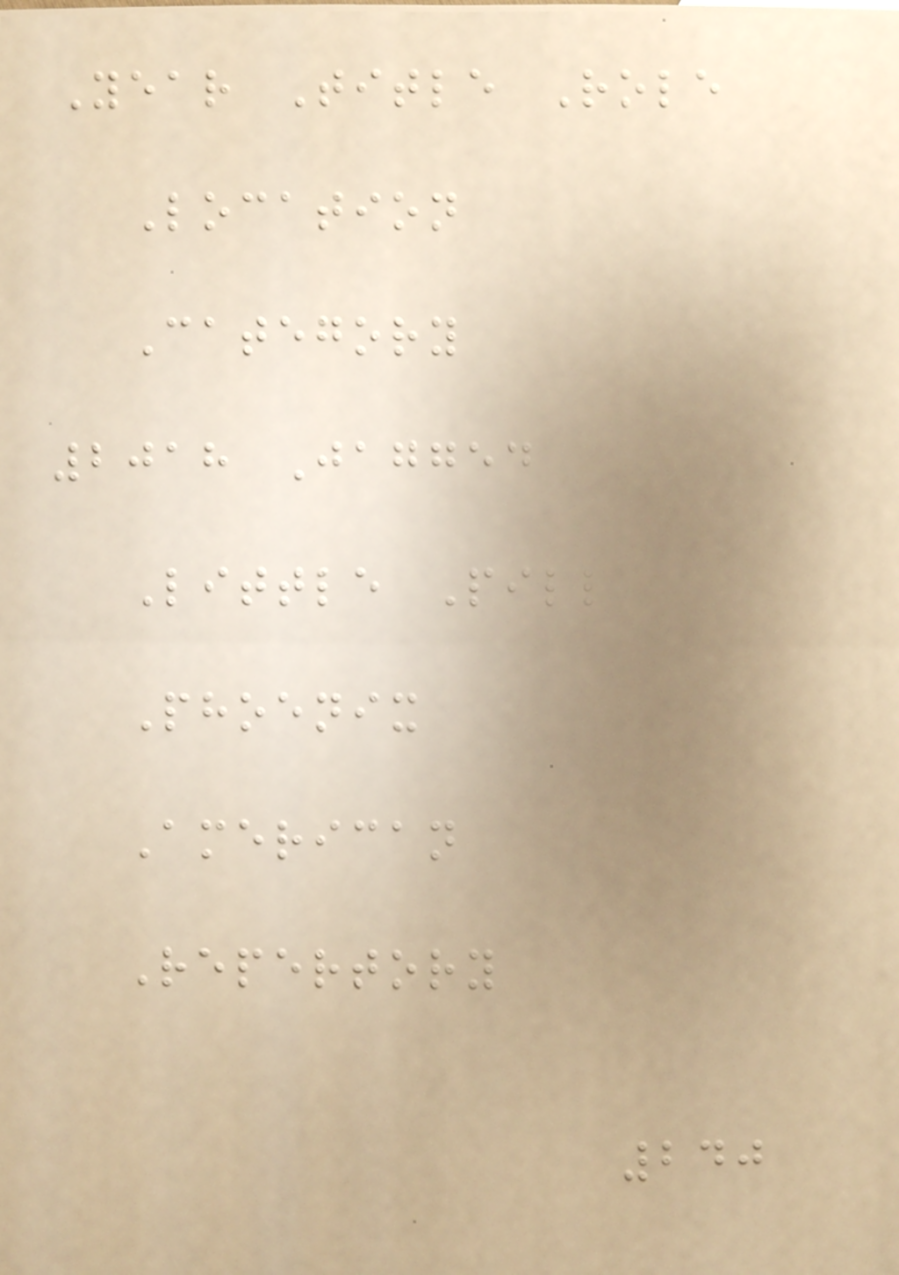Year Title Role
Location
Category
2018 Jagged
Little Pill
Phoenix
American
Repertory
240
